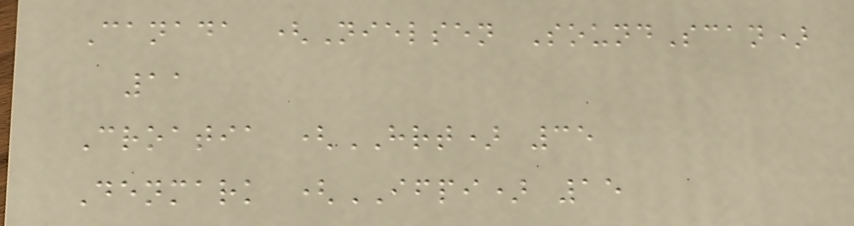Canada (Nielsen SoundScan)
11
Croatia (HRT) 35
Denmark (IFPI) 15
